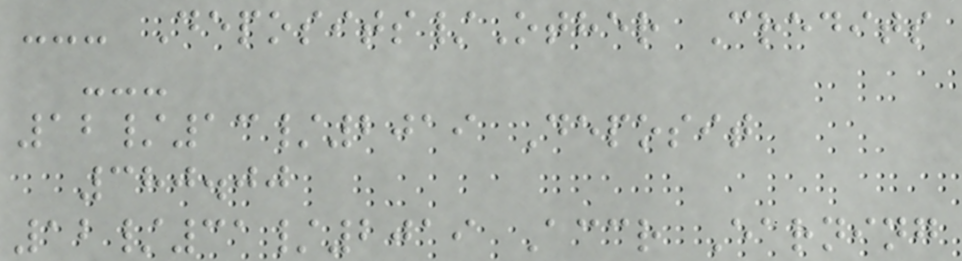--- Deposits/Other Credits
---
12/13/2019 Deposit
380.00
12/31/2019 Accr Earning
